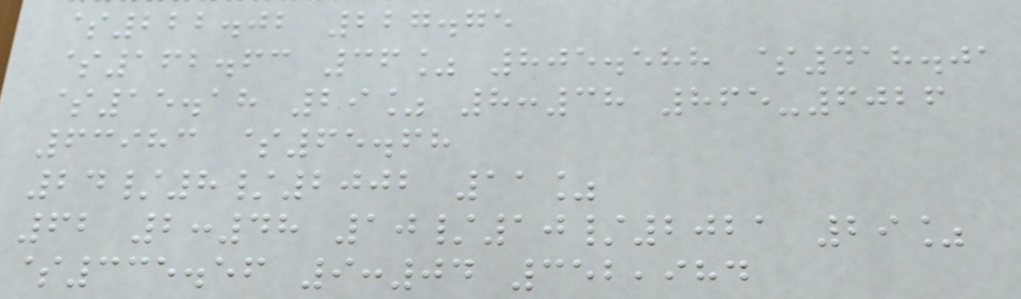$222.02 227.75
$162.63 36% 805.588 $418.01
$15.18 29% 8:38 865-6026
63983 $65.68
24/8/2002 11%
62 2:48 10/10/2021 29%
$335.56 9:04 352,984
